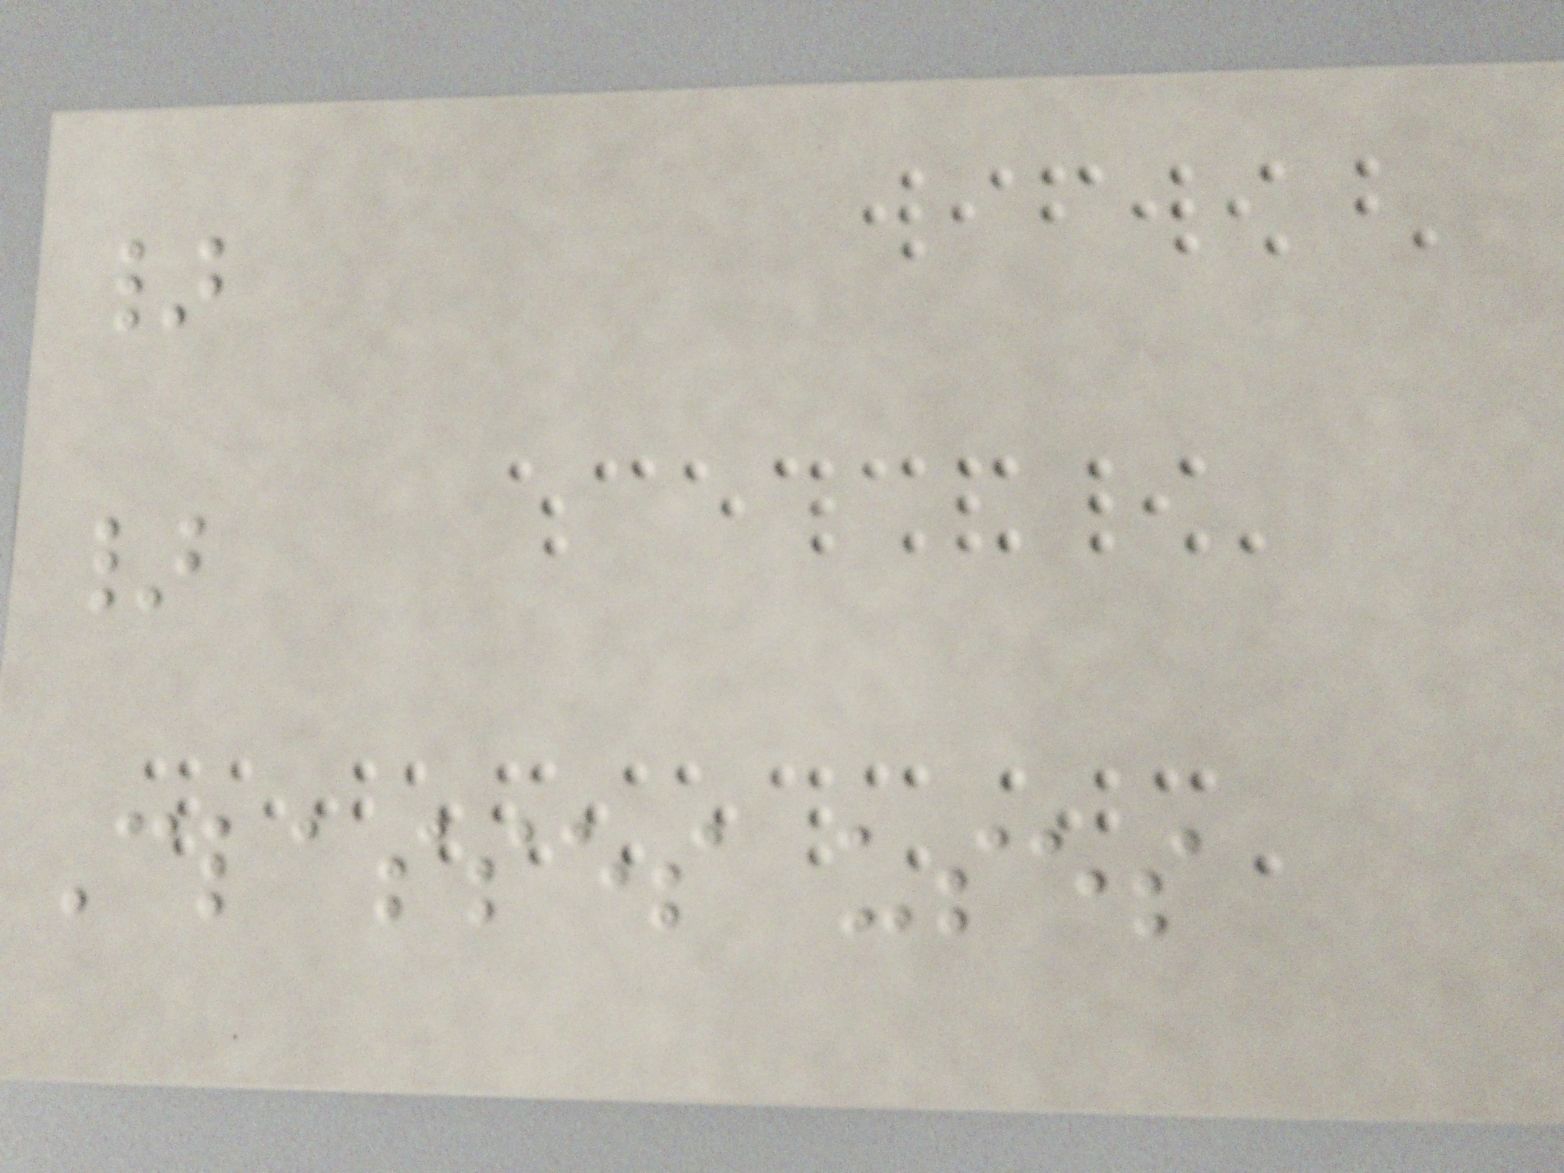}
}
Classes uses
